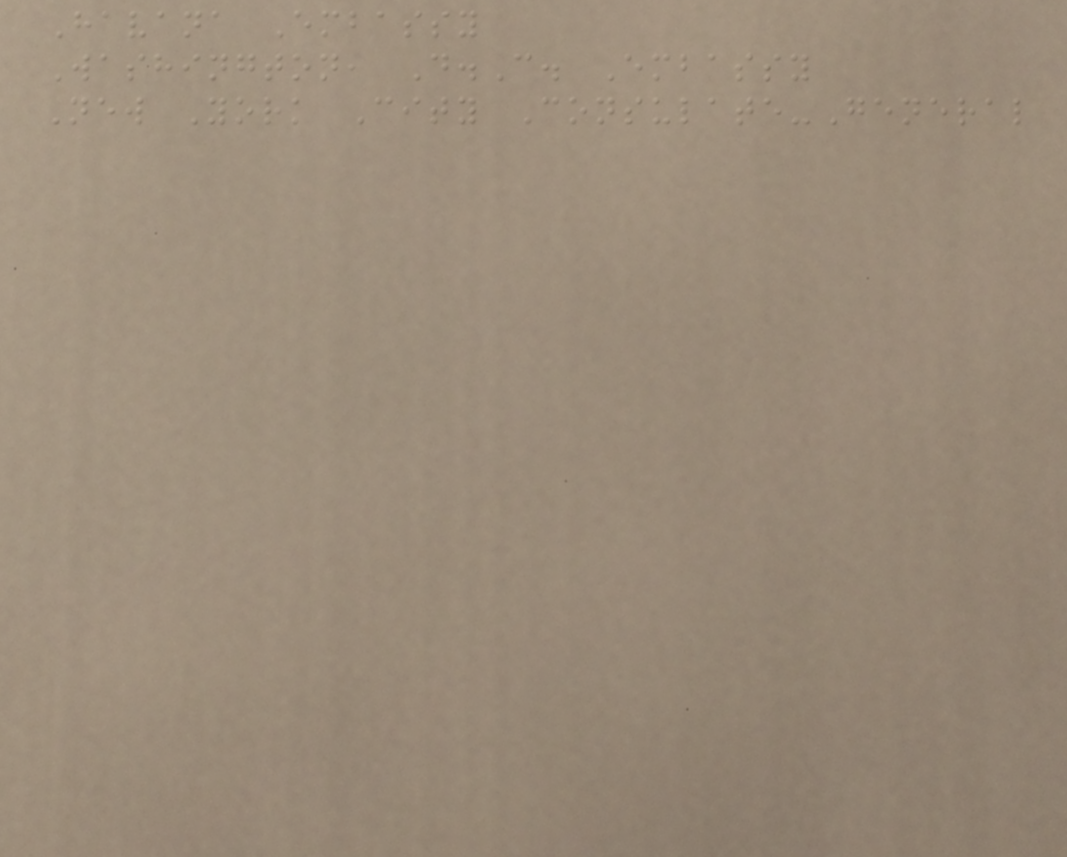Havana Embassy
Washington, D.C. Embassy
New York City Consulate-General
